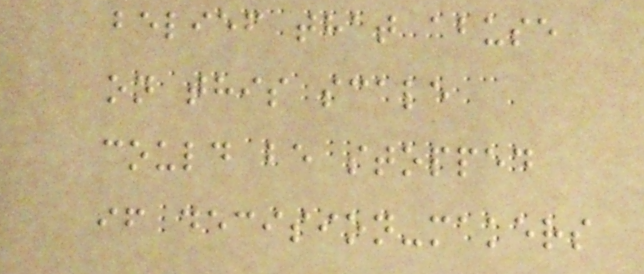belief that abuse
on this scale
could be stopped
if decision-makers
